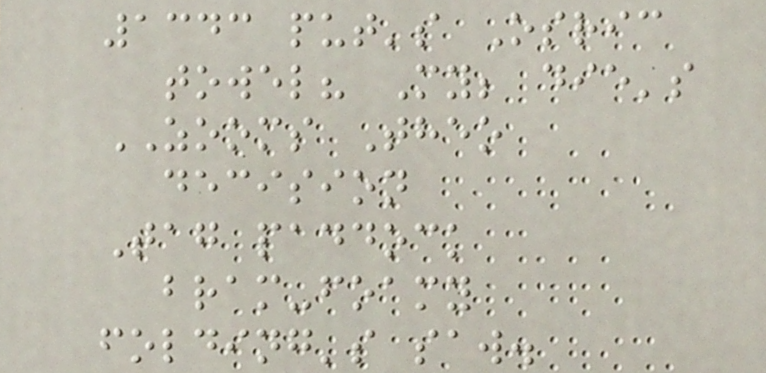1343 put's Osric
towel? My; die's
ZOOMS Theo
decision
Tag paddock
bram-foamy
folding's saw.
